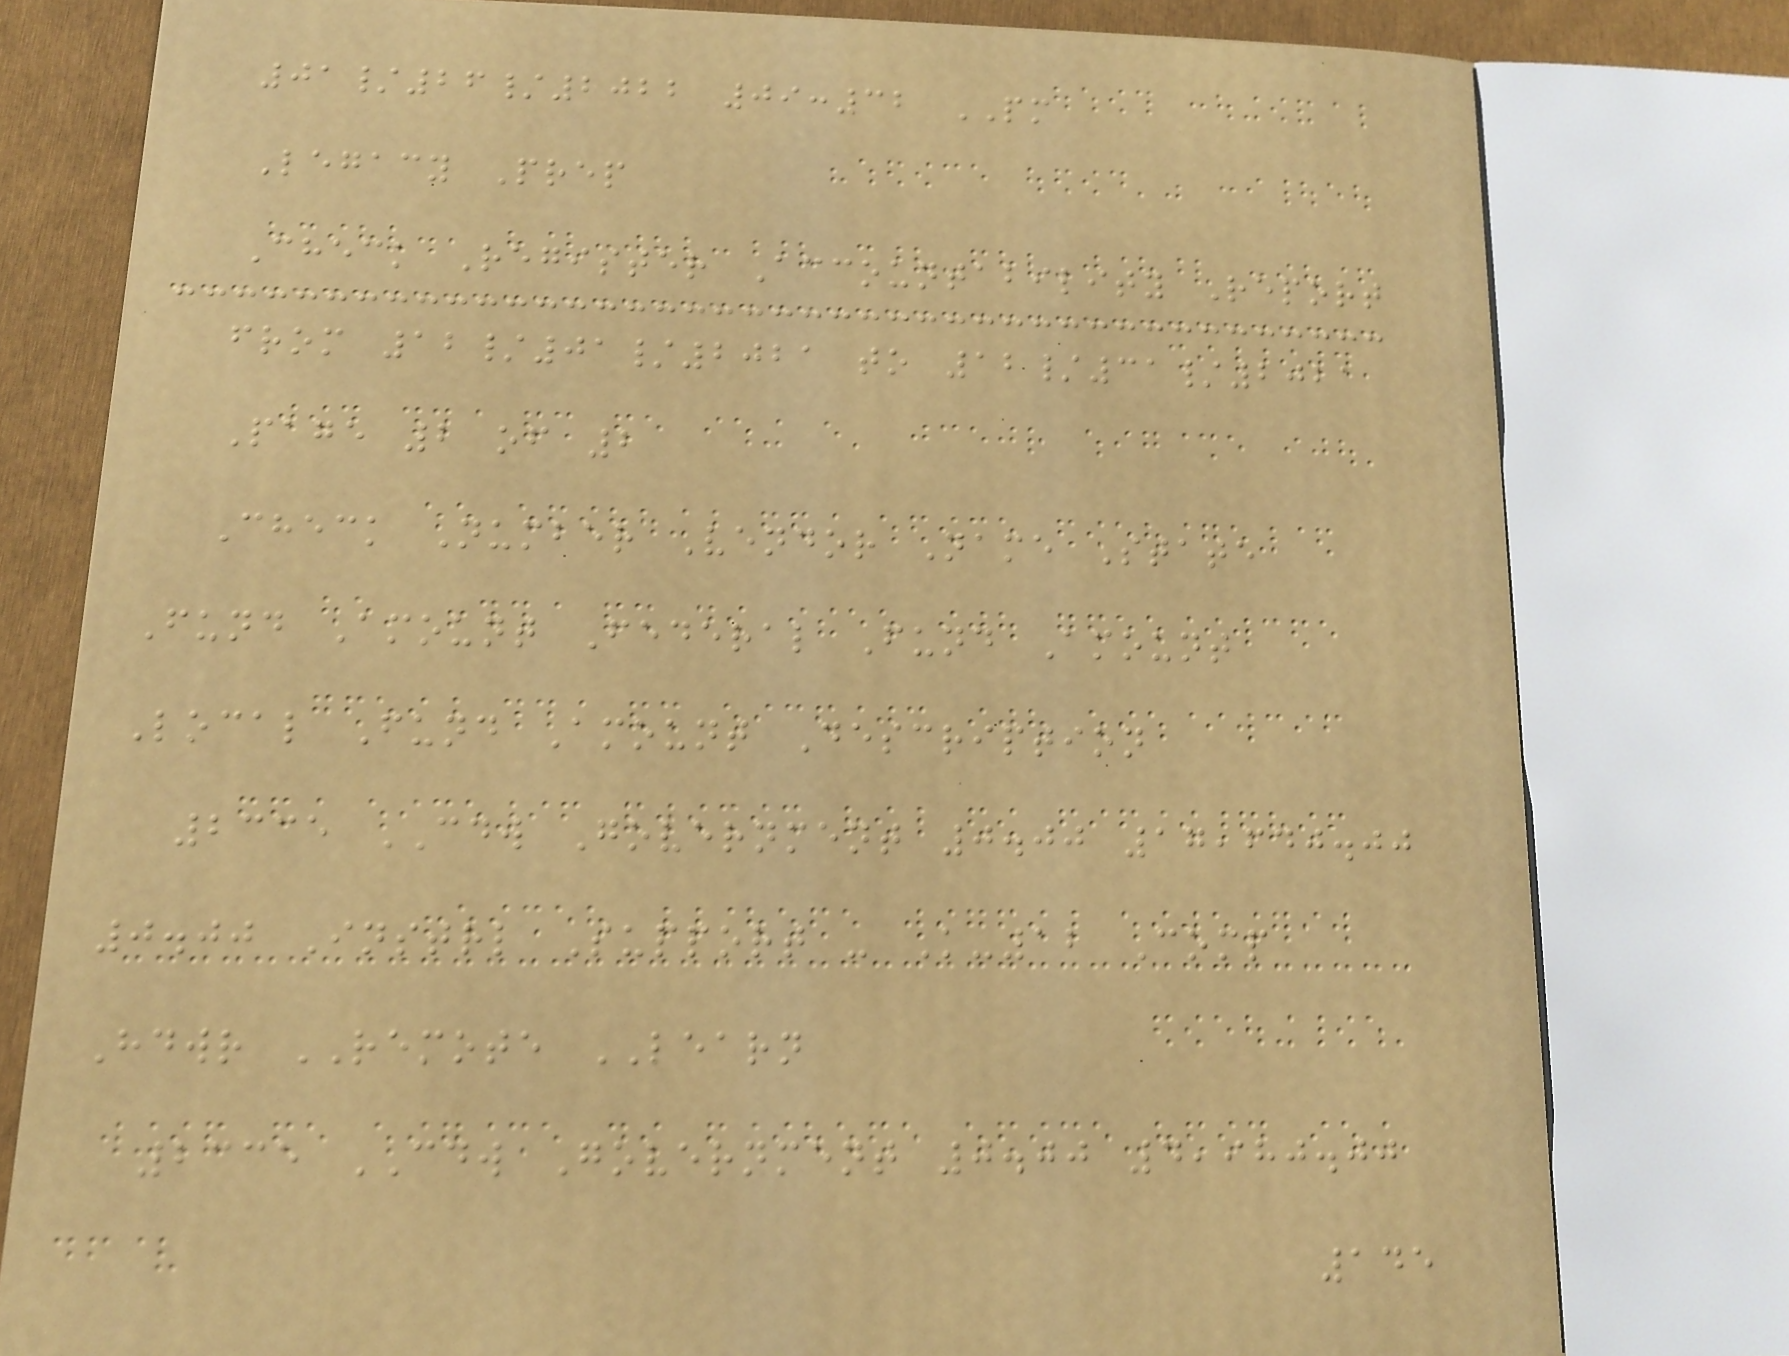01/26/2022 09:32 PM
Legacy Prep
Check Register Accountability Report
from 12/01/2021 to 12/31/2021
Page 2 of 2
Check Number Vendor Name State
Fund Amount Federal Fund Amount
Local Fund Amount Description
2335 CDW Government 0.00 17,640.00
0.00 Instrl Support - K-12 Comp
Hdwr REMOTE LEARN
2335 CDW Government 0.00 4,980.00
145
